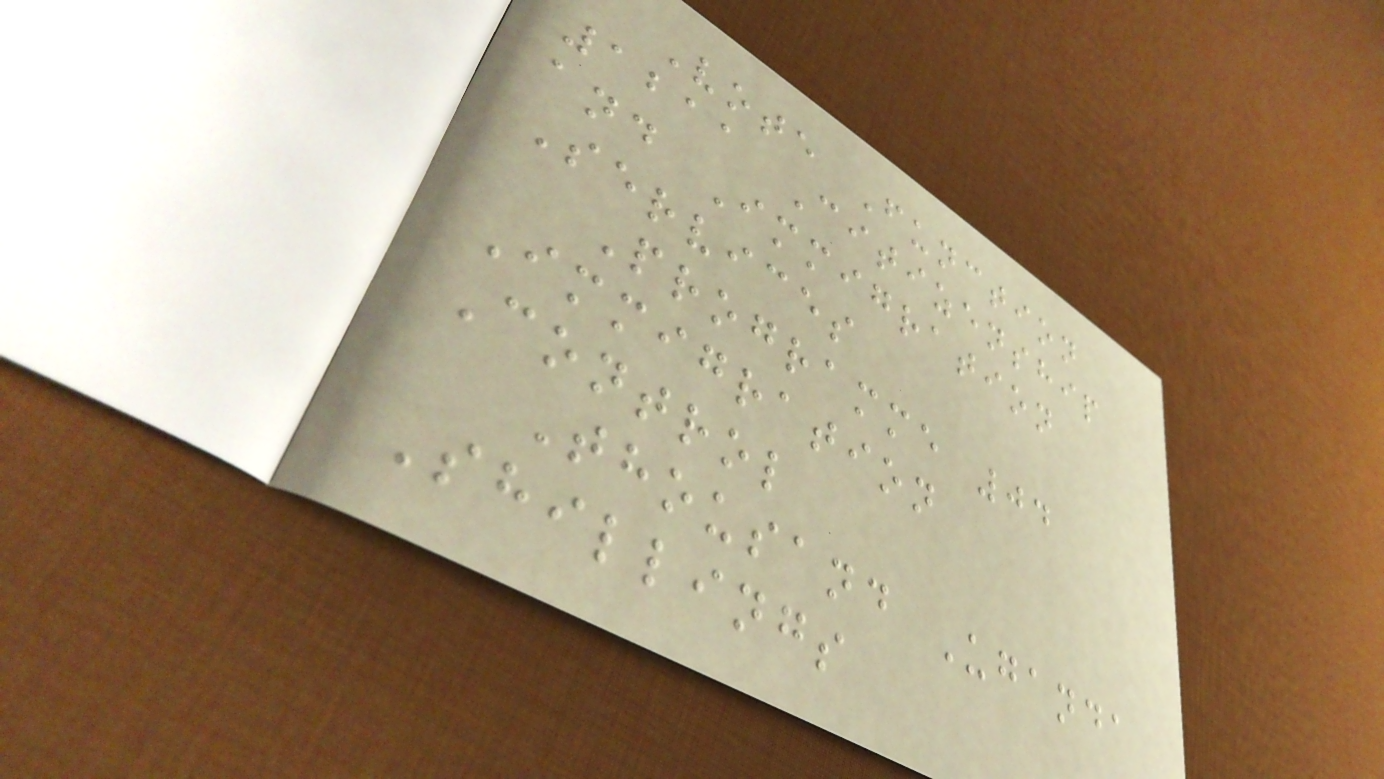Vote Function
1211 Citizenship
and Immigration
Services
Programme 04
Immigration
Control
Thousand Uganda
Shillings
